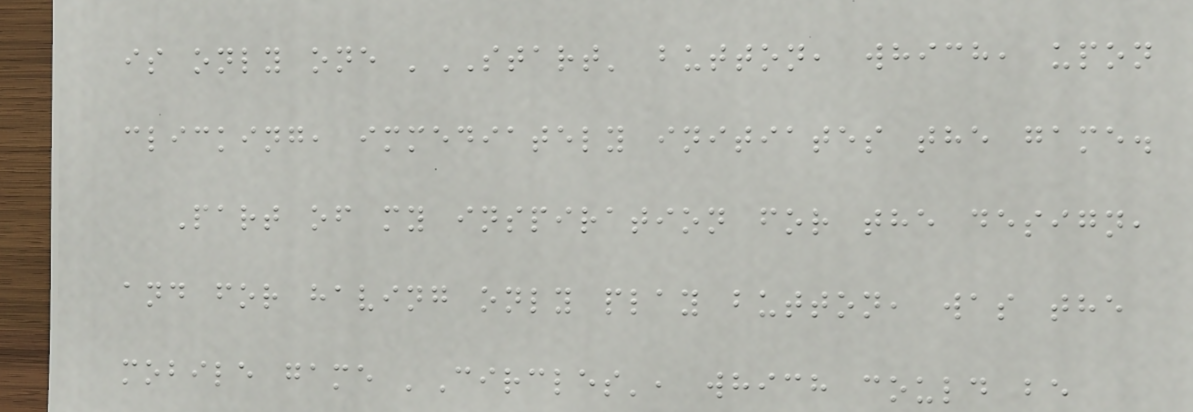is only one 'START' button, which, upon
clicking, immediately initiates the game.
Part of my inspiration for the design,
and for having only play button, was the
mobile game 'Circles', which could be
